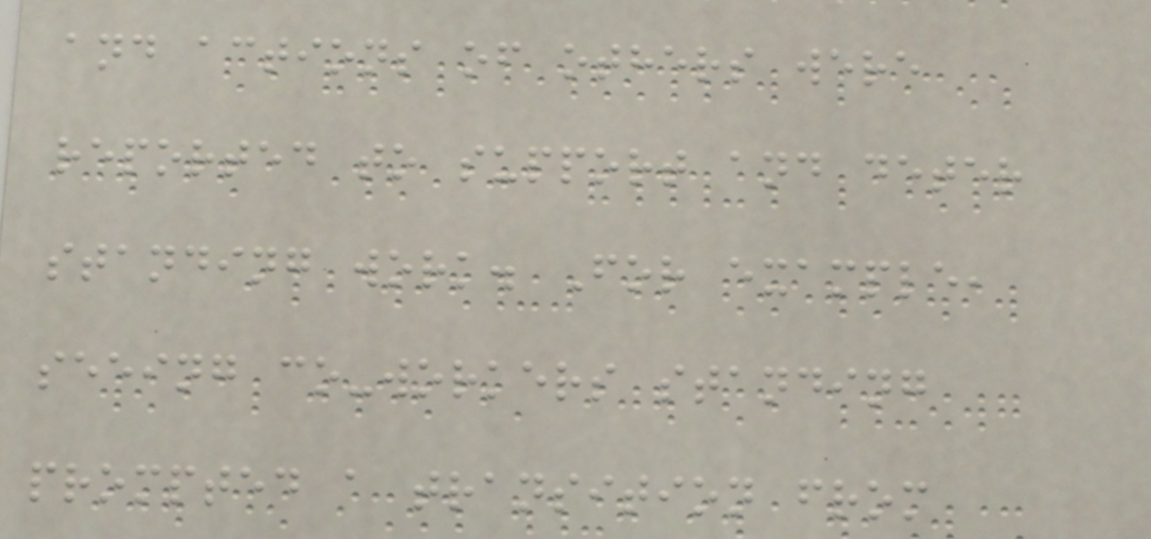and actions of others were
reported to support and deter
standing work. For example,
seeing co-workers standing
prompted a transition from
